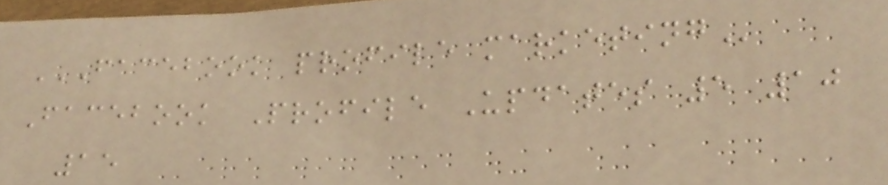FACEBOOK PROFILE MARKETING
Facebook Profile Updates 5 10
15
